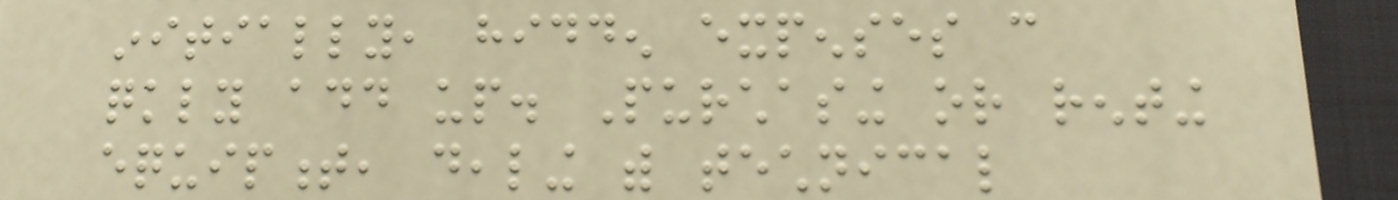initially, hidden expenses can
quickly add up. Purchasing or renting
equipment, dealing with technical
